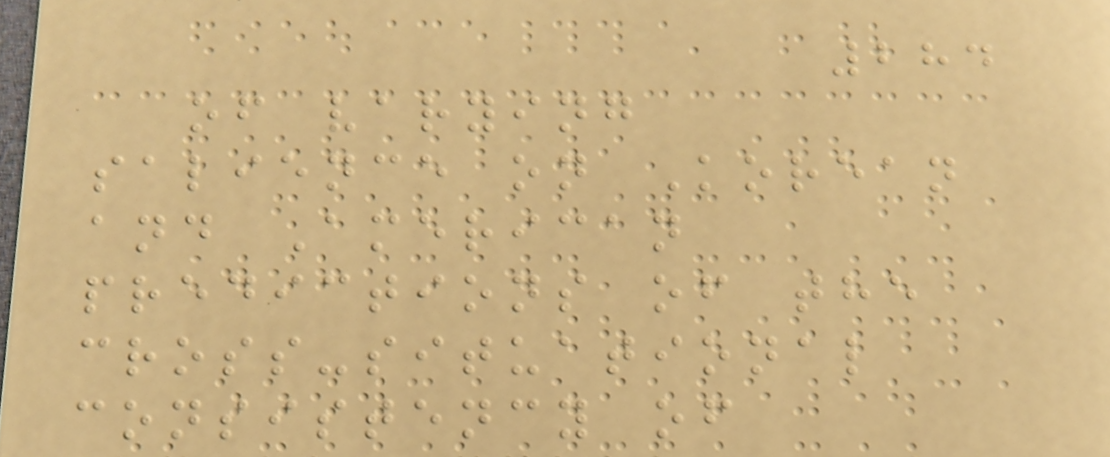284
of varying
salience on Korean
and American
predictions of the
cross-situational
consistency of
